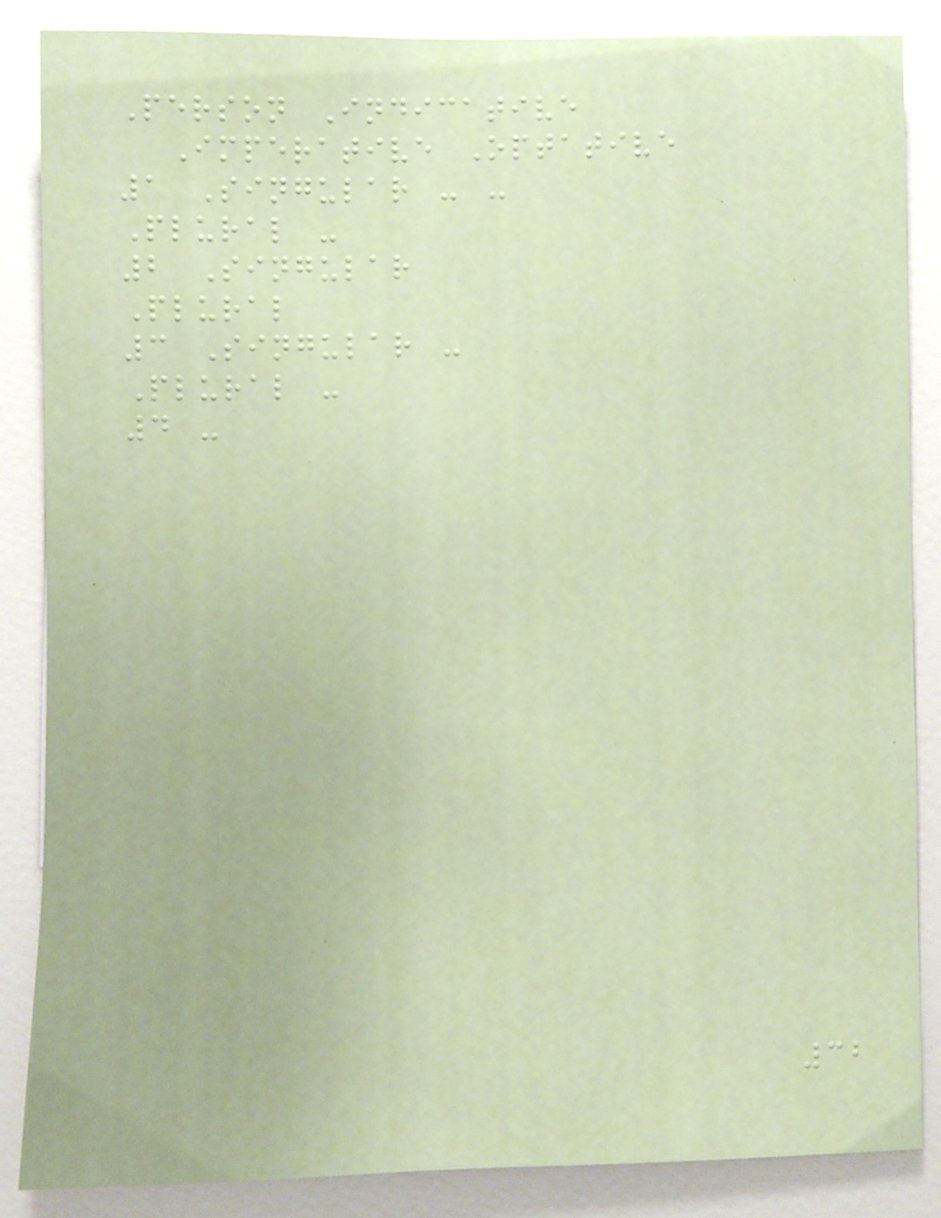Person Indicative
Imperative Optative
1 Singular - -
Plural -
2 Singular
Plural
3 Singular -
Plural -
4 -
32
